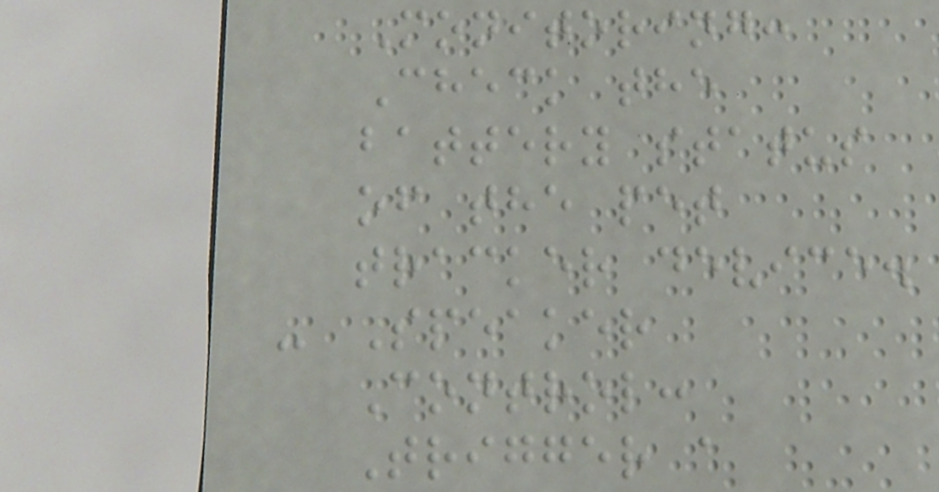Monitoring:
Check the
battery status
of the pet
tracker device.
- Speaker
Control:
Trigger a
